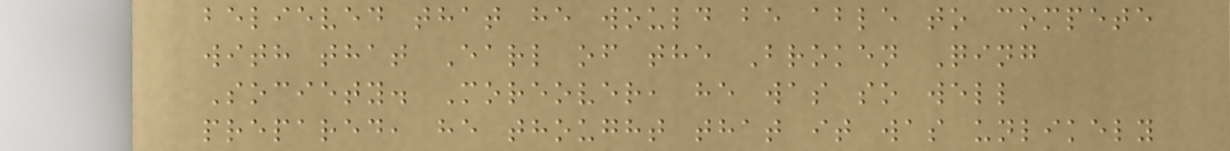believed that he would be able to compete
with that Earl of the Broken Qing
Society. Moreover, he was so well
prepared, he thought that it was unlikely
